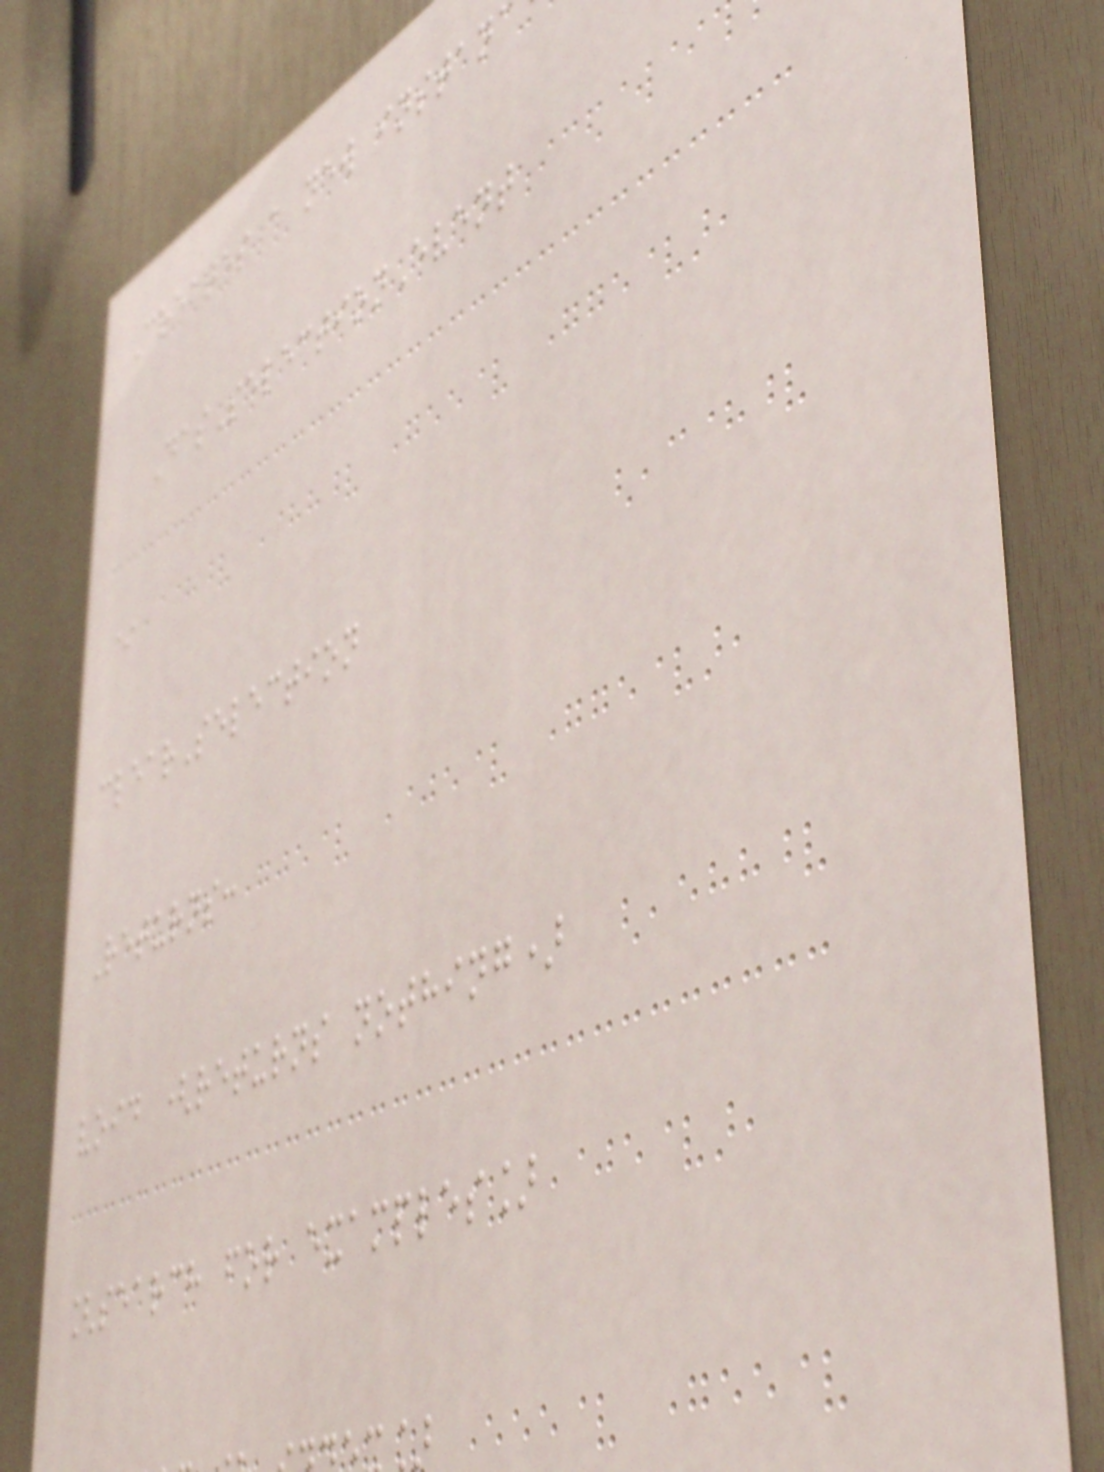Creates a new instan
DasSelectionEvent
*
clearSelection
Returns:
void (returns nothing)
[search for examples]
